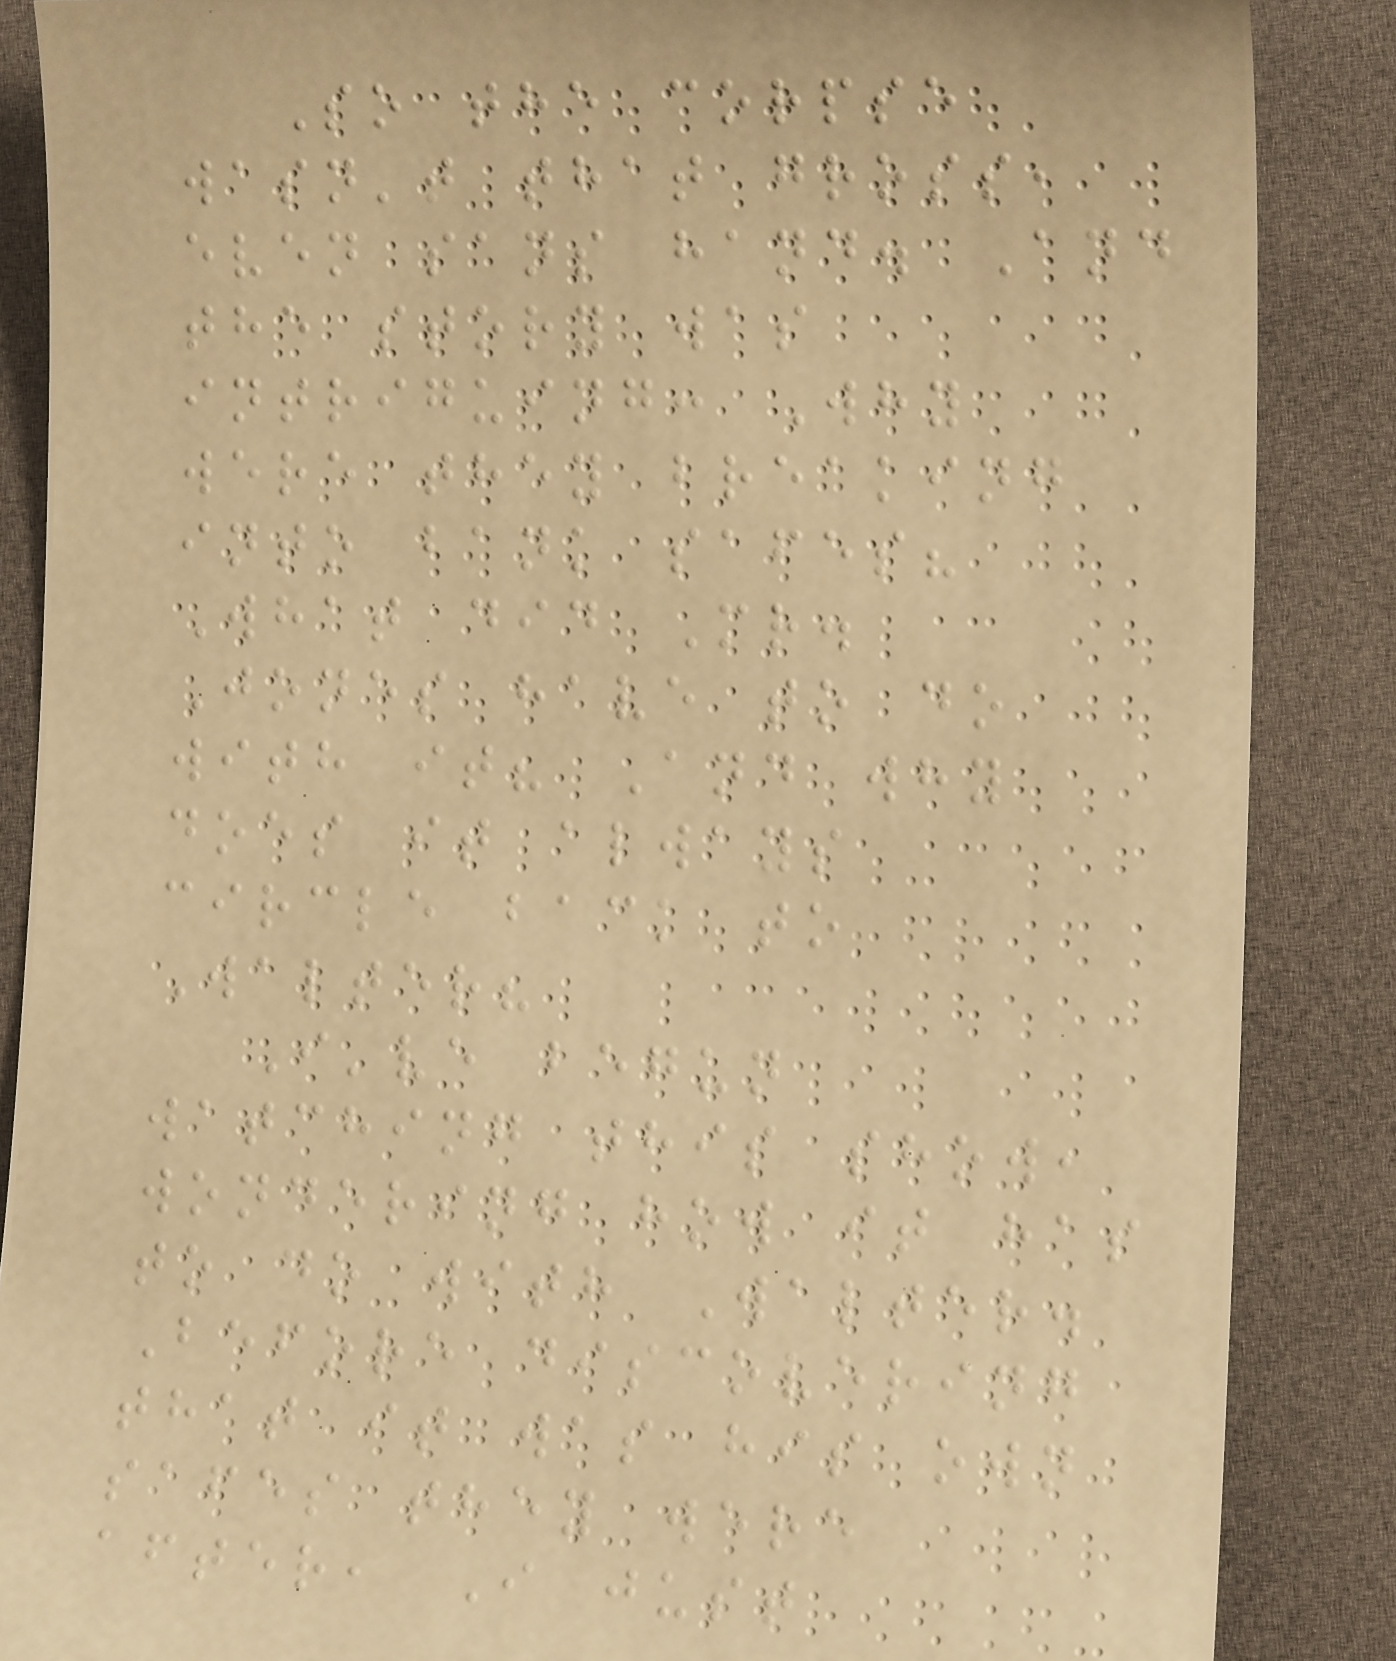So the corpse
wasn't that gross,
even sans hand. And
the story was
intriguing: Why
were they breaking
into bank safes?
What did Mr.
Jones have to do
with it? And why
does it always
circle back to
Walter?
I've begun
watching this show,
wondering how it has
to do with Walter.
Before discovering
that it was his own
safes they were
after, I just
